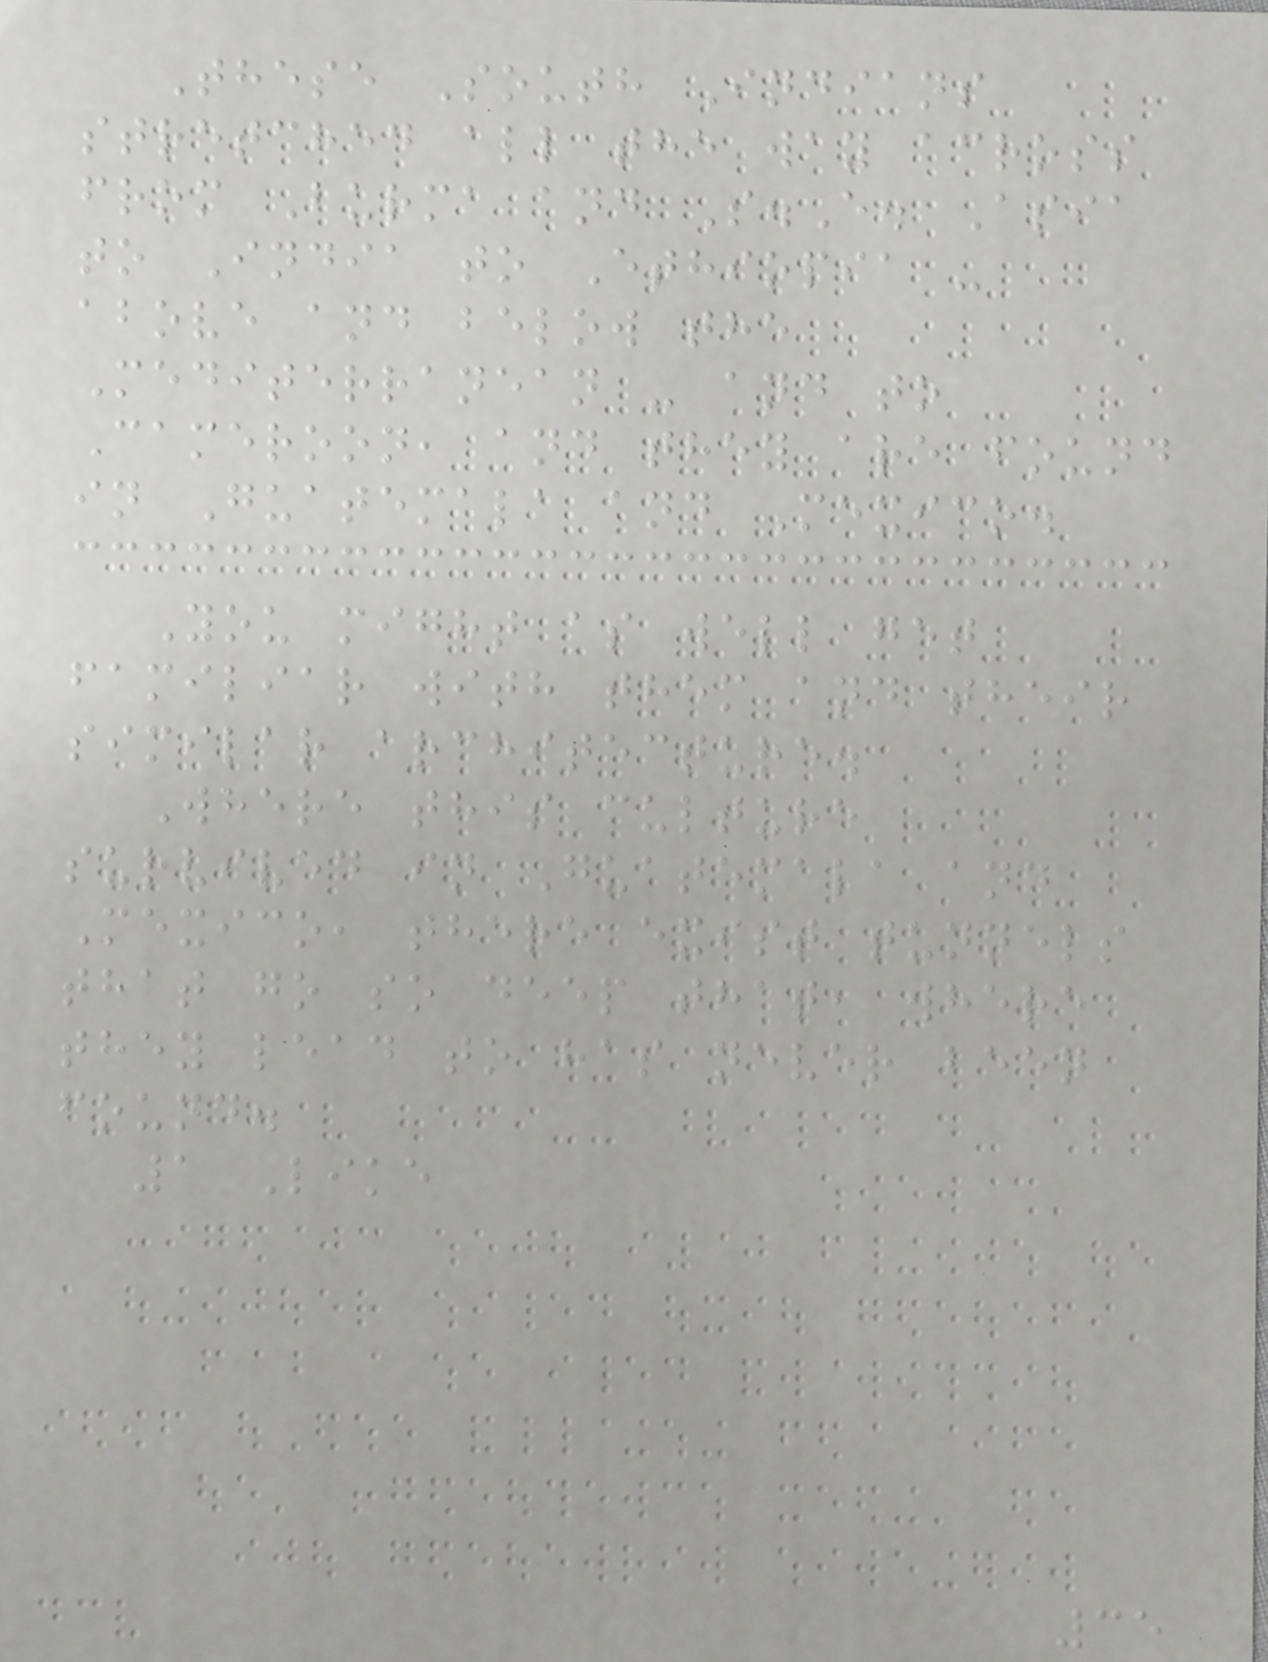These South Indians
stretched all the way across
from Burma and S.E. Asia
to India to Ethiopia -
above and below the
Mediterranean - and to
Cameroon, and they are found
in Guatemala and Mexico.
You might as well get
familiar with them and their
similar architecture.
Where this culture
survived in Guatemala and
Mexico, there exist tunnels
that go so deep that, where
they lead to has never been
found.
1 Like
35
